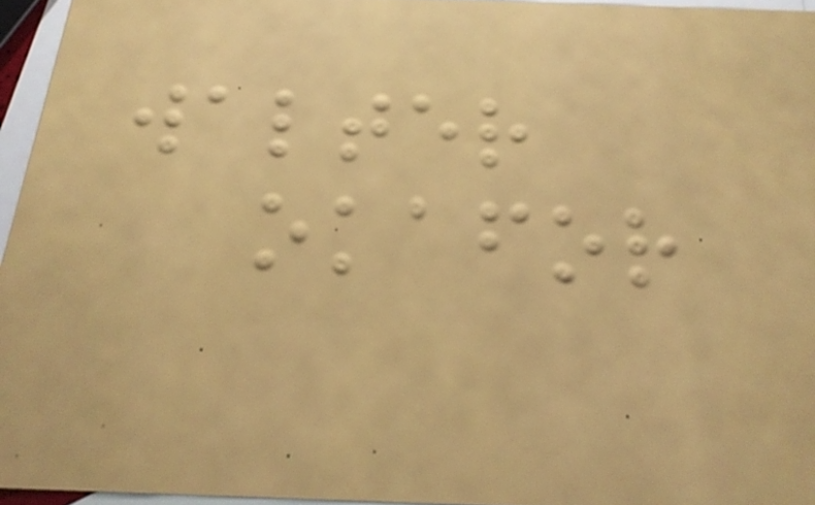walter
okafor
